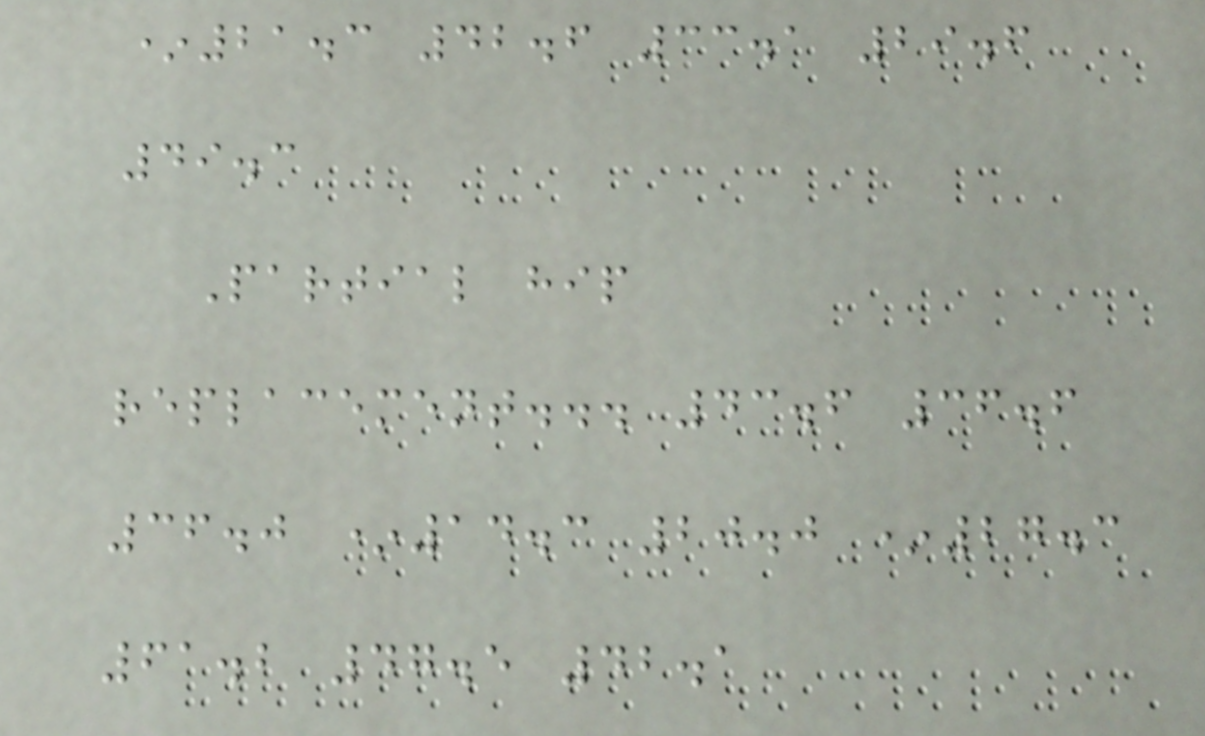*21.3 42.6 33.1 29.6
49.3
Partial hip
replacement... 43.6 36.6
36.0 *14.3 20.0 *27.3
61.2 47.5 42.1
